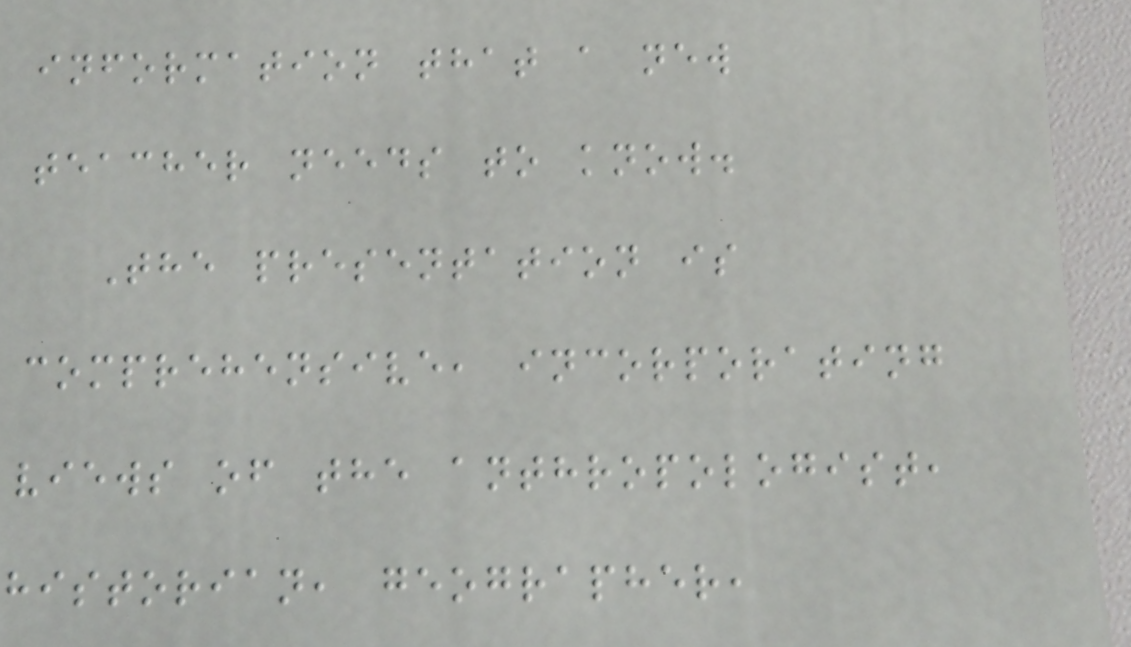information that a new
teacher needs to know.
The presentation is
comprehensive, incorporating
views of the anthropologist,
historian, geographer,
